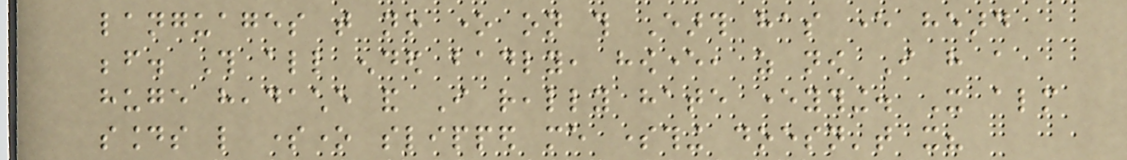languages that no one on this Earth has ever heard
before. This all ended badly, however, as now I have a
huge headache and I really hate everything. It almost
sounds like someone slipped me something doesn't it?
